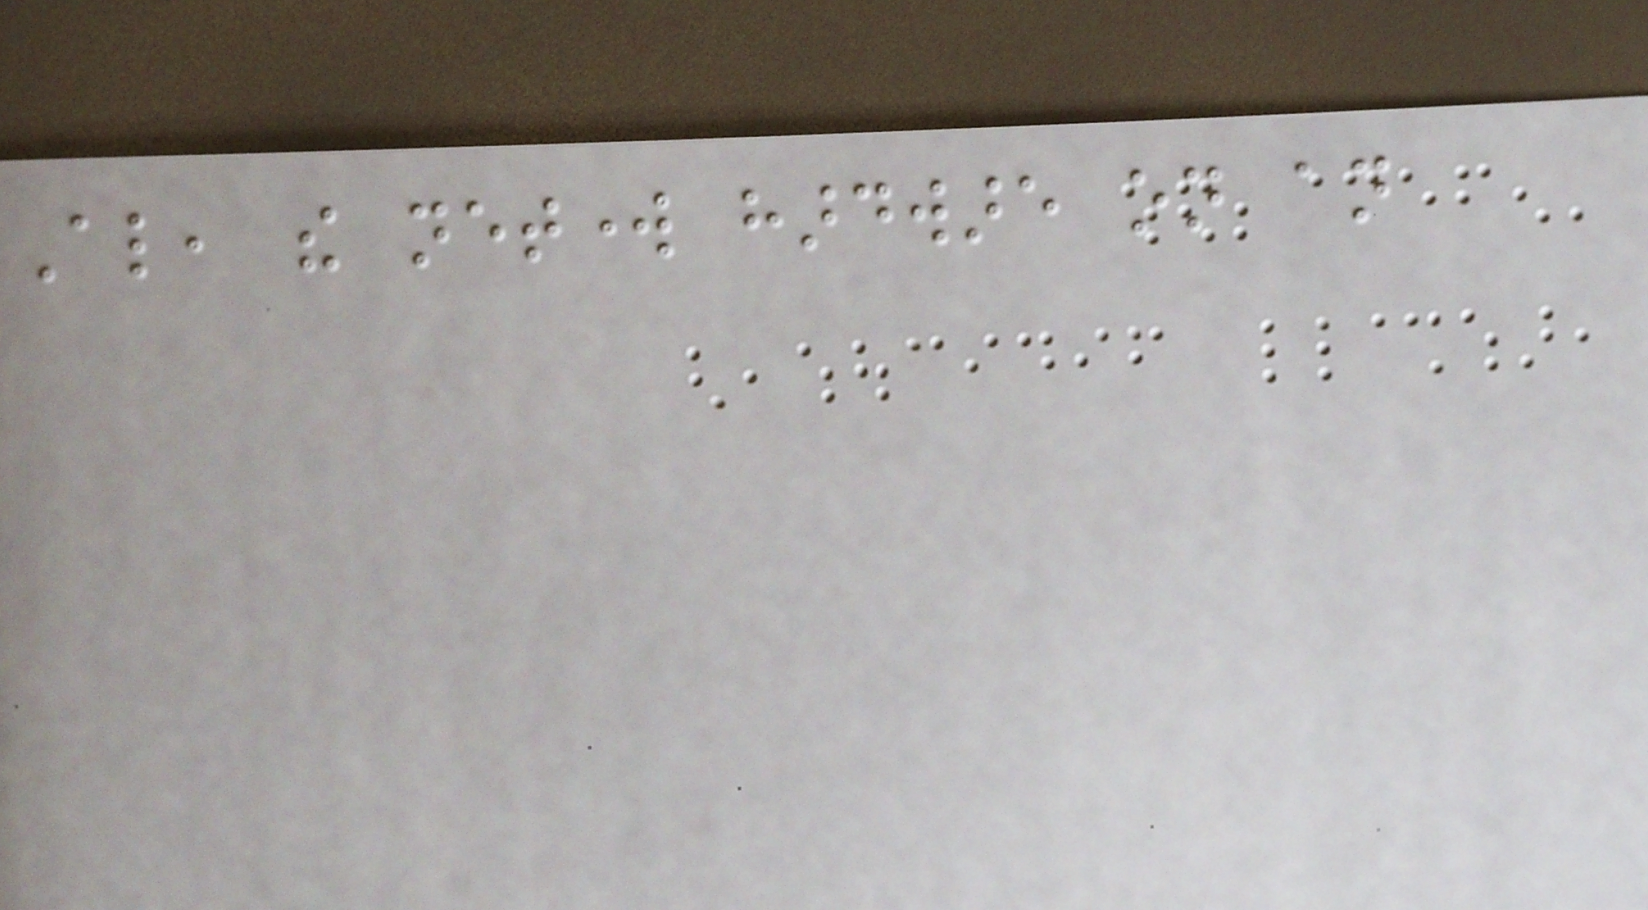Also, the network hardware on an
